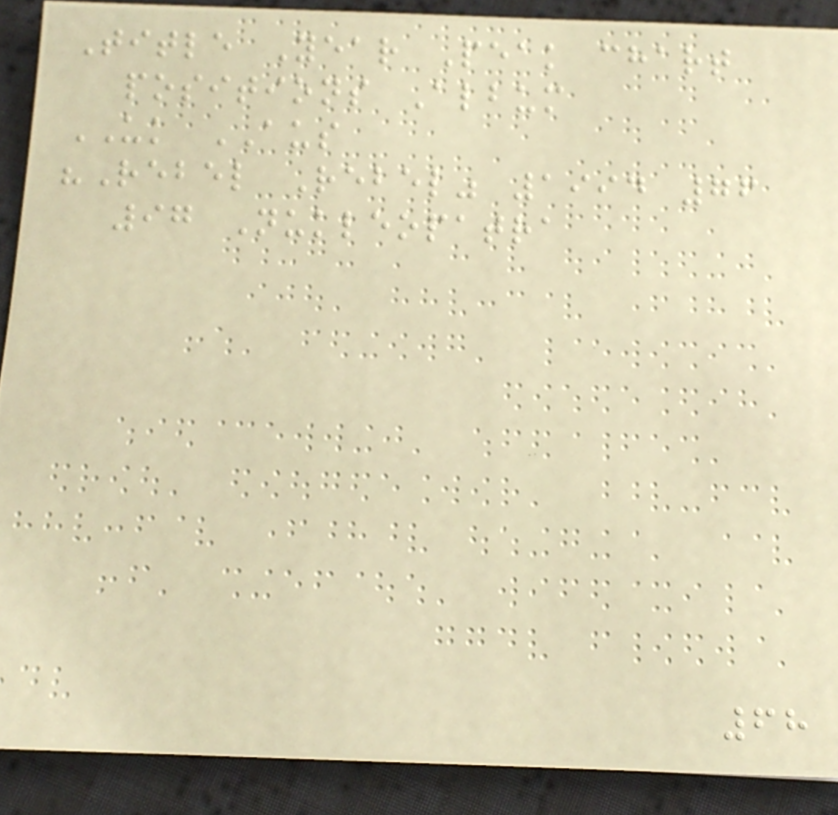Title Year Peak chart
positions Album
UK AUS
"Rebel Rebel" 1994 76
97 Nukleopatra
68
